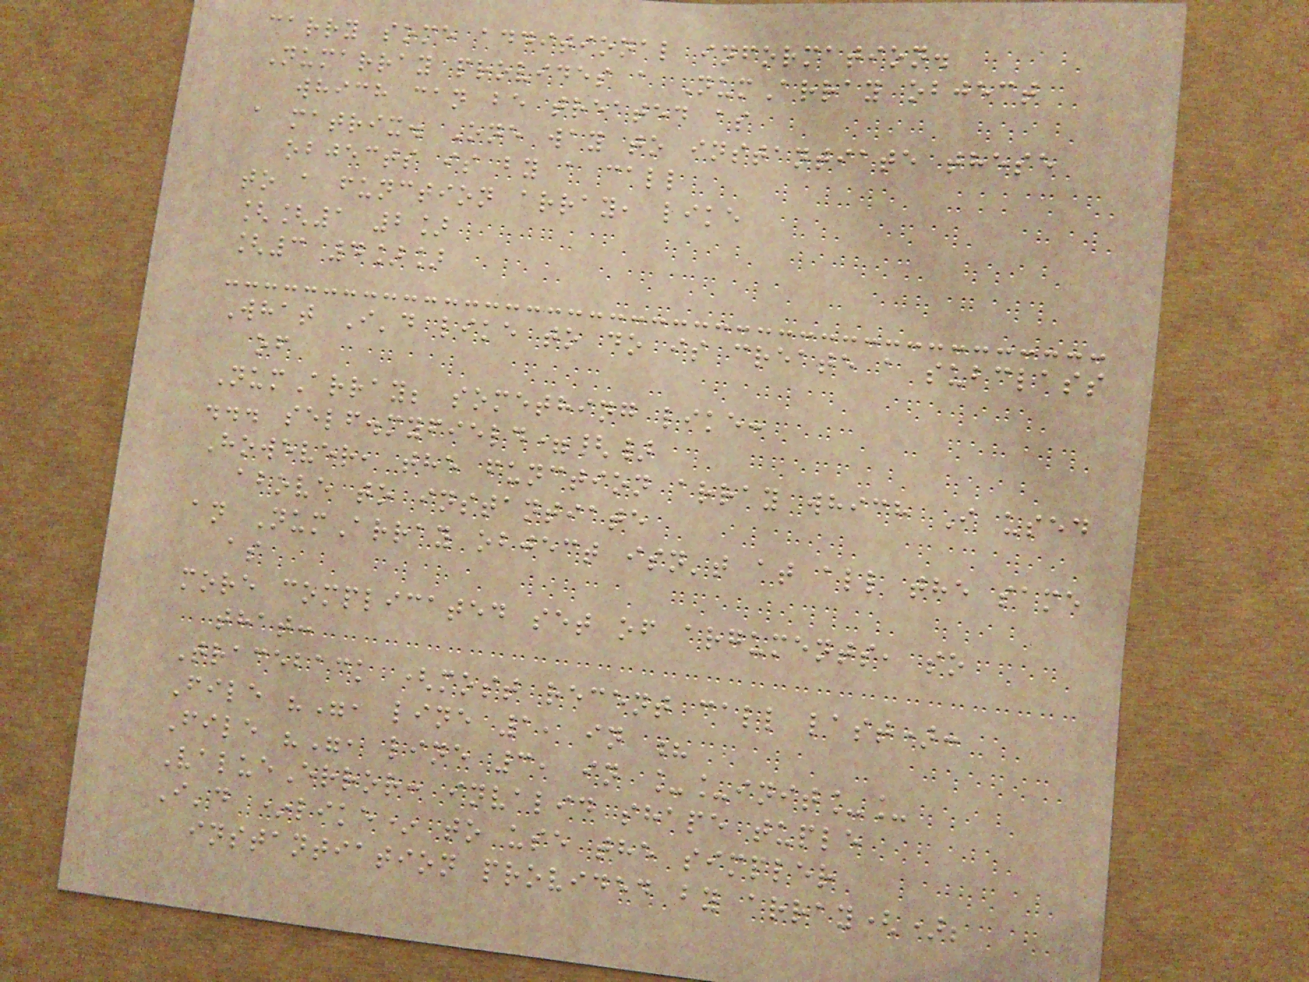carry some additional information.
Numarray provides a NumArray object
which can be treated as
a matrix. One way to instantiate these
objects is by a call
to a function array, like
[[1 2]
[3 4]]
What I'd like to do is create a subclass
of
NumArray; something like:
... self.myfield={}
However, the function array which I used
above to instantiate
an NumArray object isn't at all the same
as
more complicated set of arguments, so
that:
Traceback (most recent call last):
File "", line 1, in ?
File "", line 3, in __init__
ValueError: invalid shape tuple
I'd *like* to use the simpler
instantiation provided by array();
